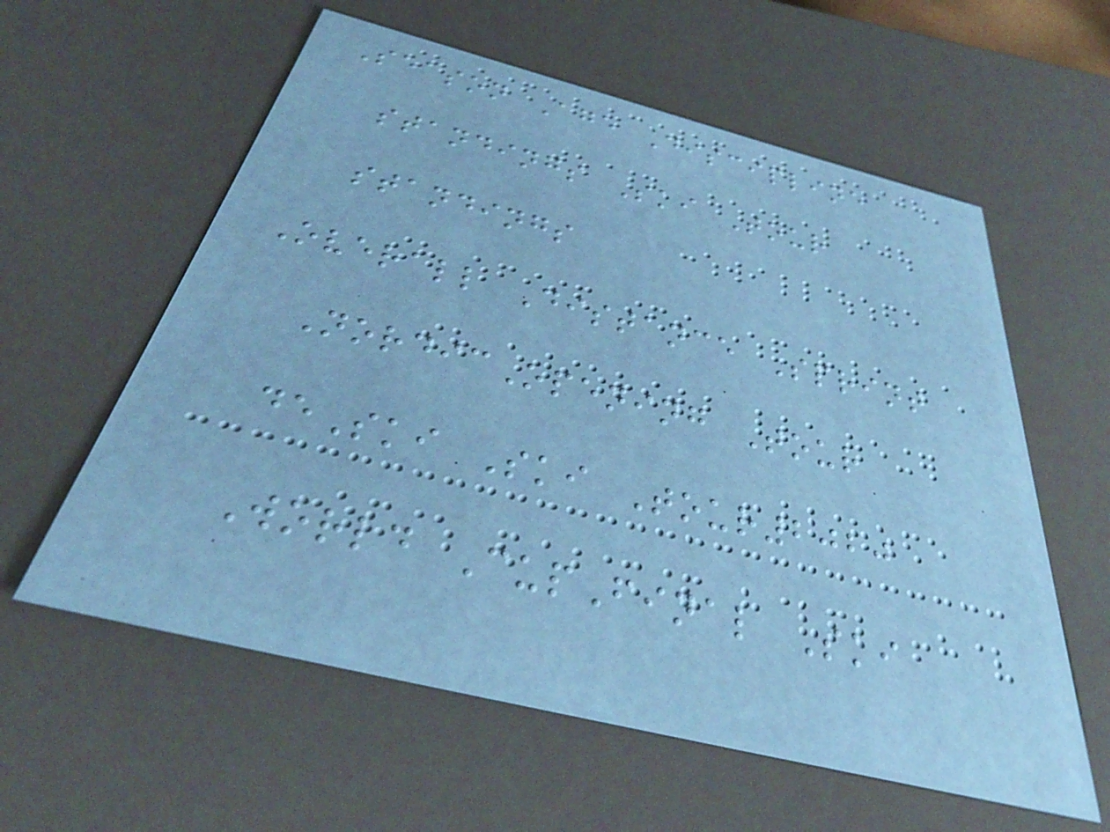Season Age Discipline
standings Ski Tour
standings
Overall Distance Sprint
NordicOpening Tour
deSki Ski Tour2020
World CupFinal Ski
